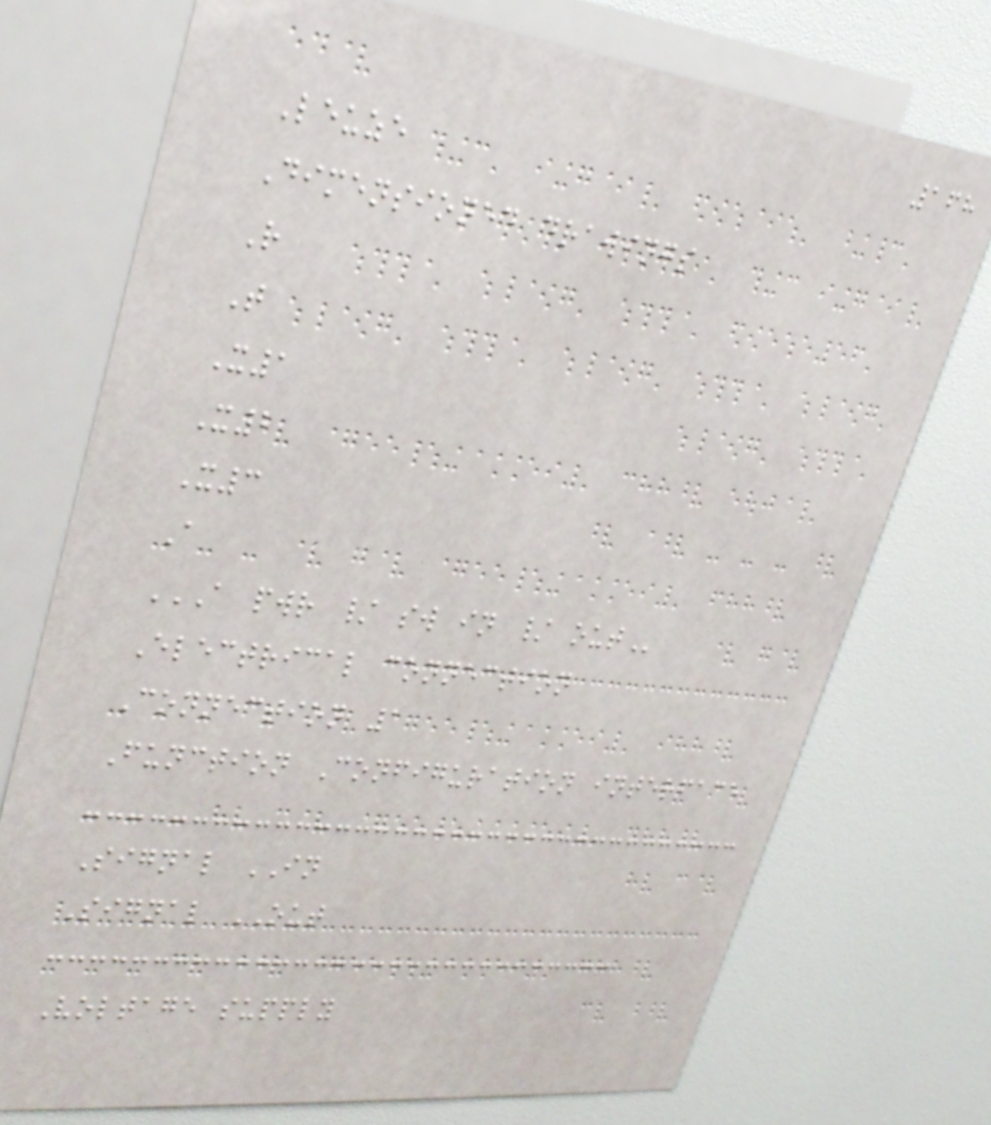168
Leuze
Dimensioned drawings
R
T
X1
X2
X3
A
A PWR / SW IN / OUT
Electrical connection
Connection 1
Function Configuration interface
Signal IN
Signal OUT
Voltage supply
